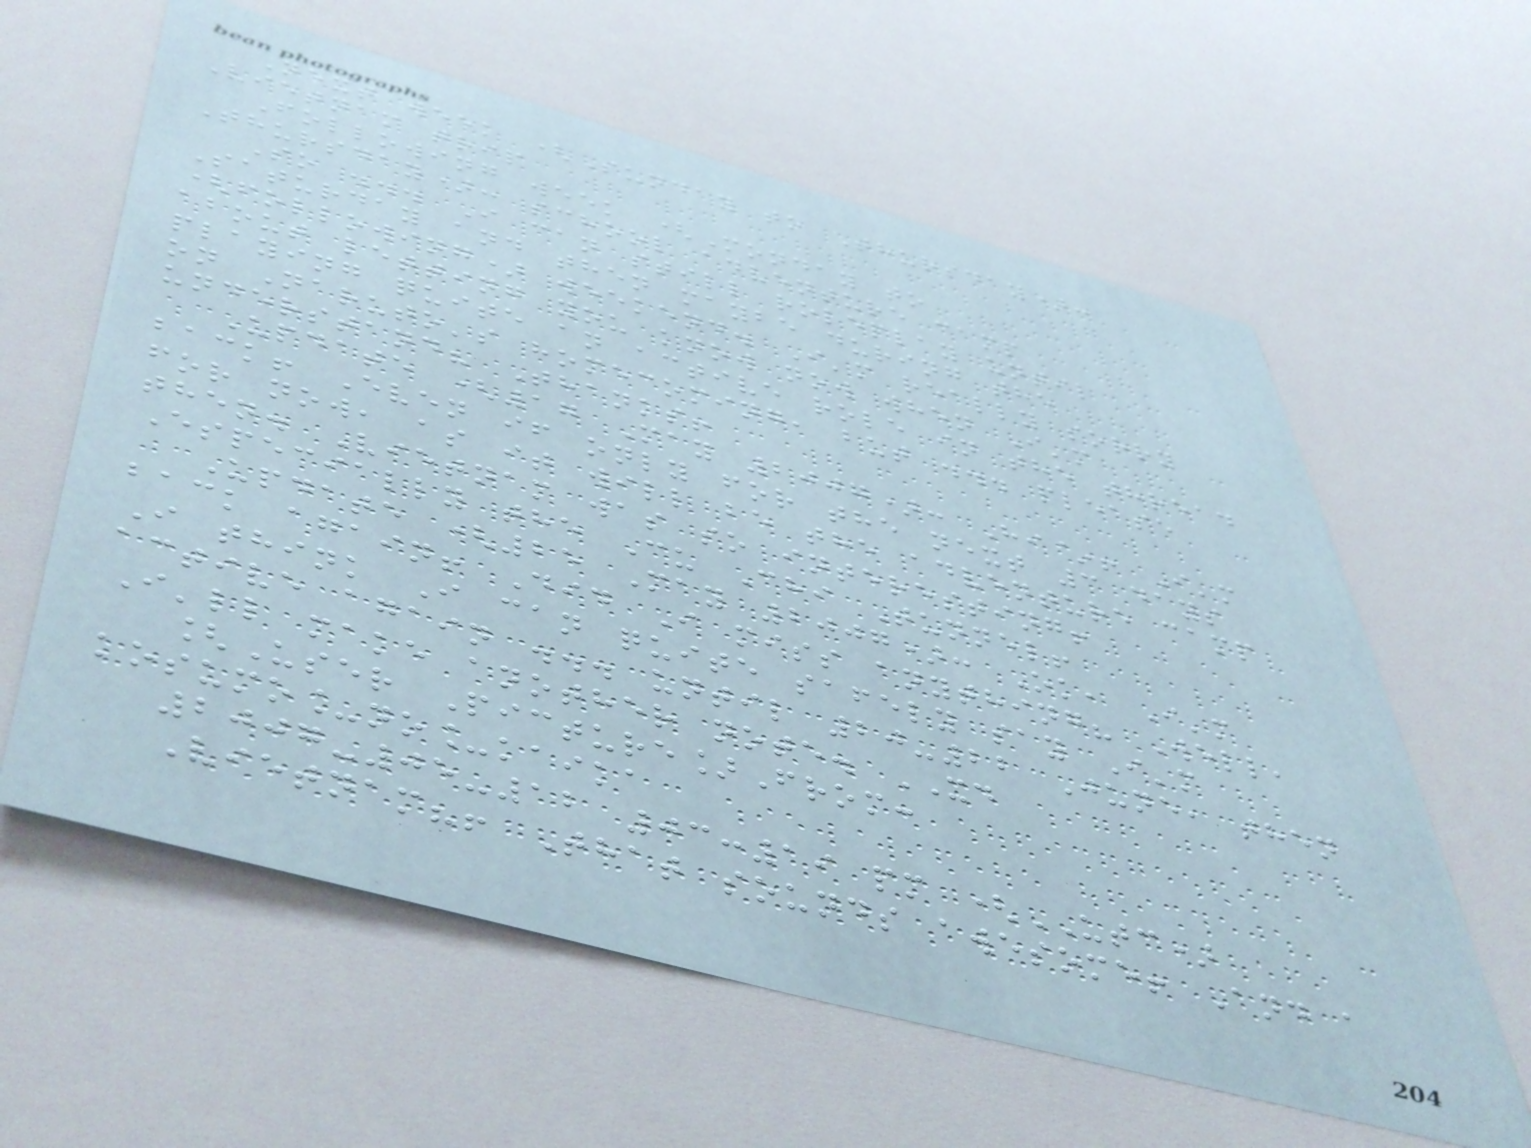Next week (Sunday to Thursday):
Vietnam trip
Following week (Monday to
Thursday): school adventure camp
So ... I can still roleplay until
Saturday and then maybe during the
(following) weekend. I'm really sorry
about letting you know now when I'm
playing quite an active role in the thread
on Naruto's homecoming, but ... please
understand? Thanks!
Update (17 May 2007): Hi~! I'm
back! Even if only for the next 3 days
for now, as it will be the adventure camp
then. Vietnam was so interesting!
Especially the Cu Chi Tunnel!
Update (25 May 2007): Ok, I'm
back again! Did I miss anything? Well,
I think I can quite safely say I'm
active again ... until 20-22 June, then
I'll make another note. XD
[User Picture]From:
kosumo_no_kaika
2007-05-12 03:19 pm (UTC)
Vietnam?! That sounds awesome! And a
